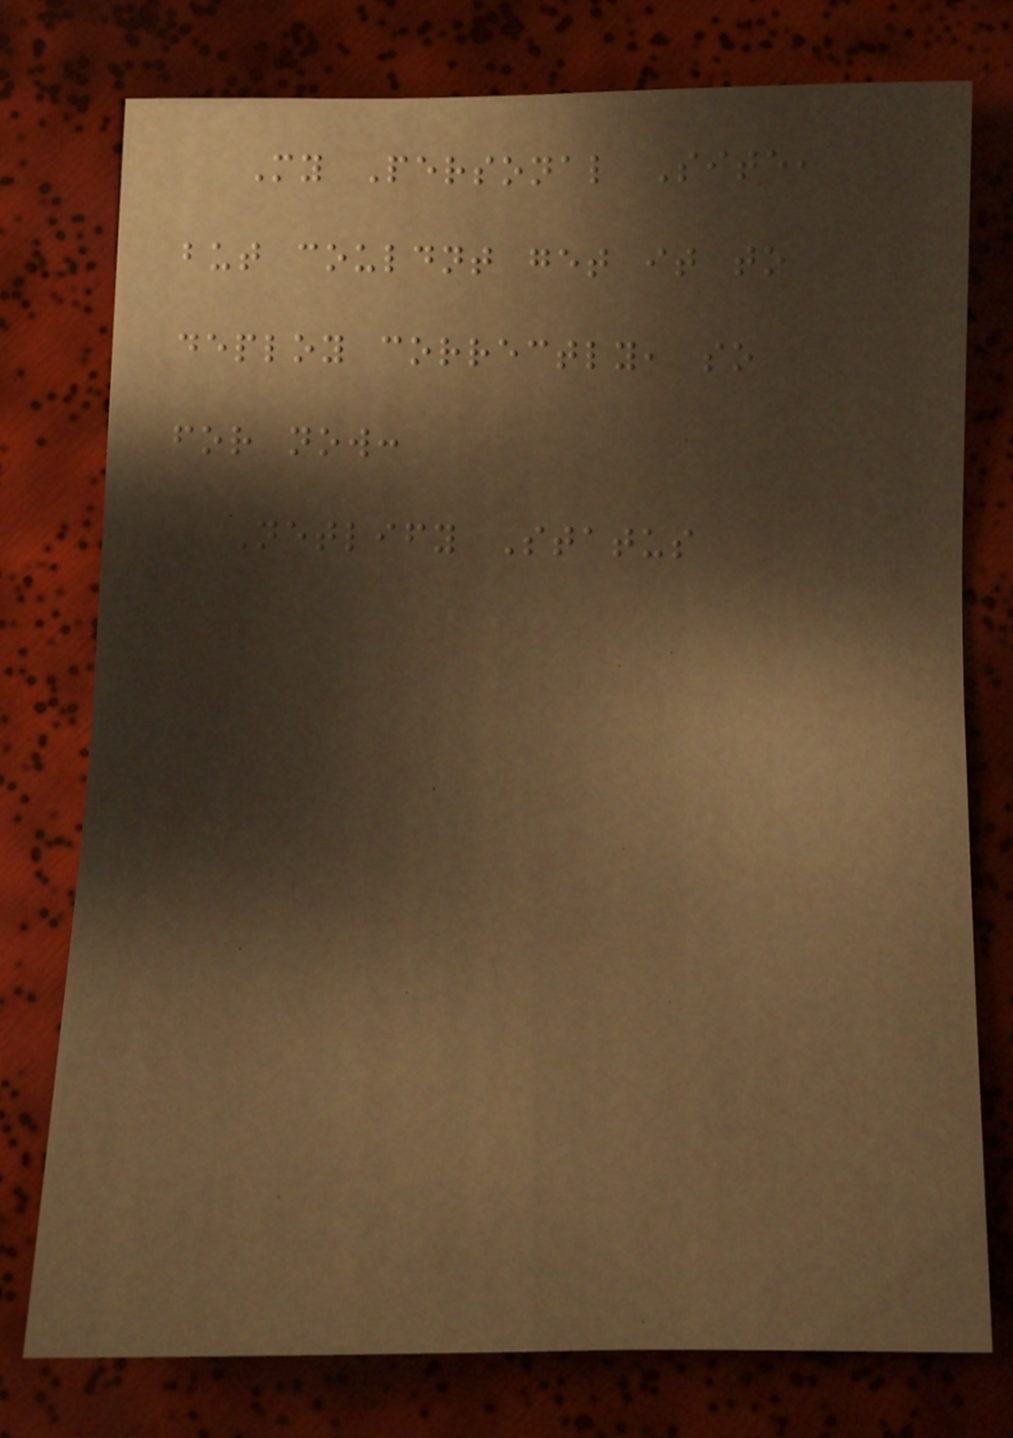My Personal Site,
but couldnt get it to
deploy correctly, so
for now:
Netlify Status
